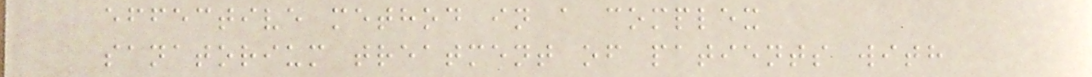effective method in a complex
sanatorium treatment of patients with
